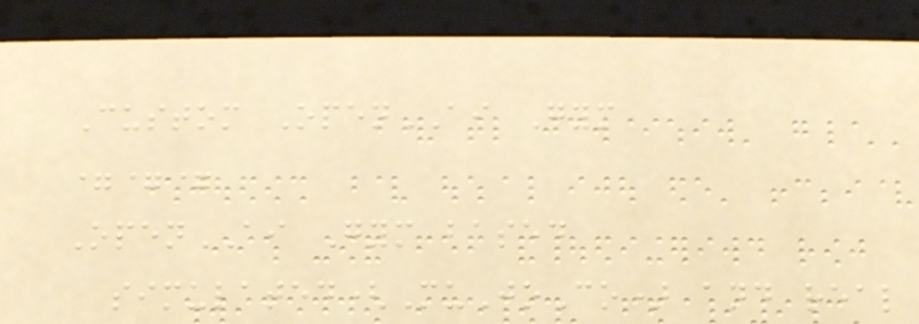Custom OpenAI Gym
===
OpenAI Gym based
simulated(MuJoCo) and real
